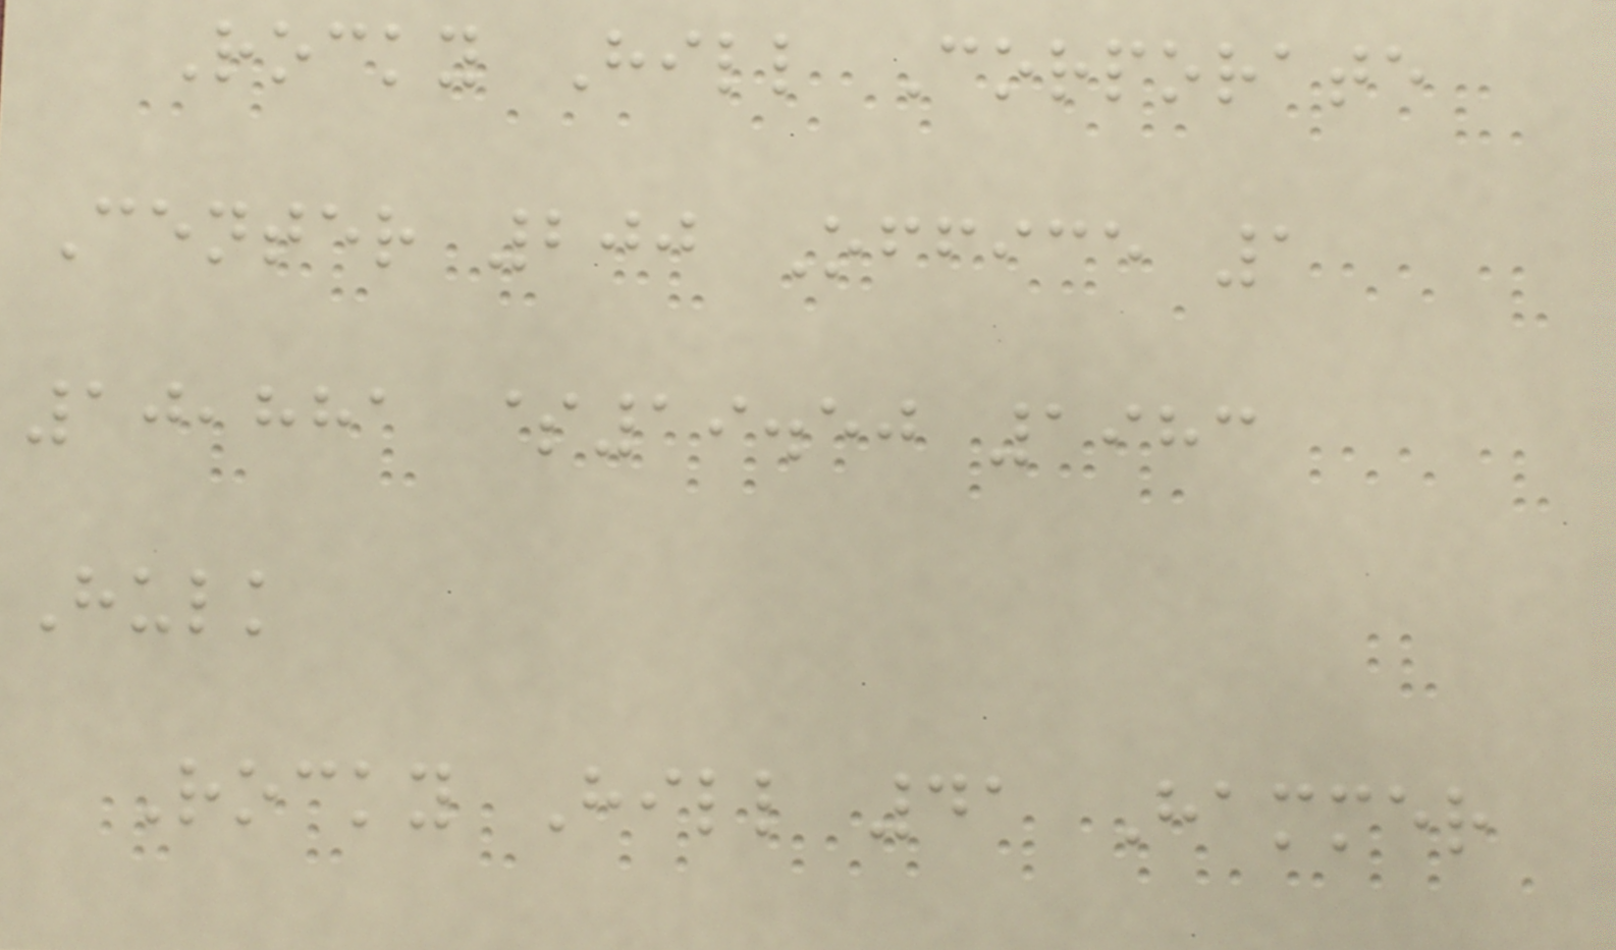Rocky Hill Corporate
Center 200 Office 1
10,881 $19.50 1983
Hulk
Rocky Hill 41 Hammer
